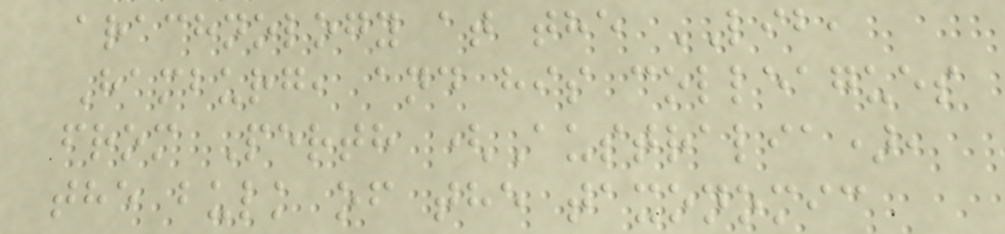arachnology at the LIB,
Hamburg, and his colleagues
from Perth (Australia),
the bulk of the taxonomic
